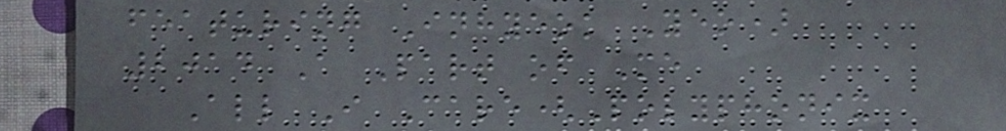featuring Inhyeok Yeo)
2014 A Part of Me
All I Care(Polyphonix
